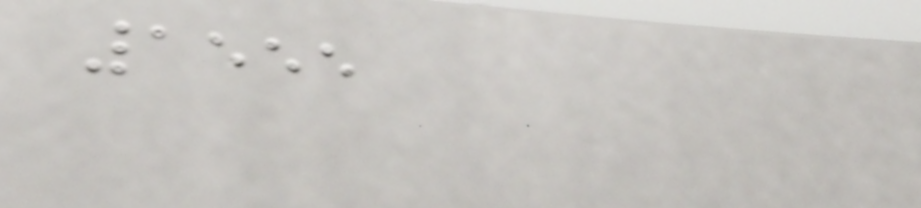1555
